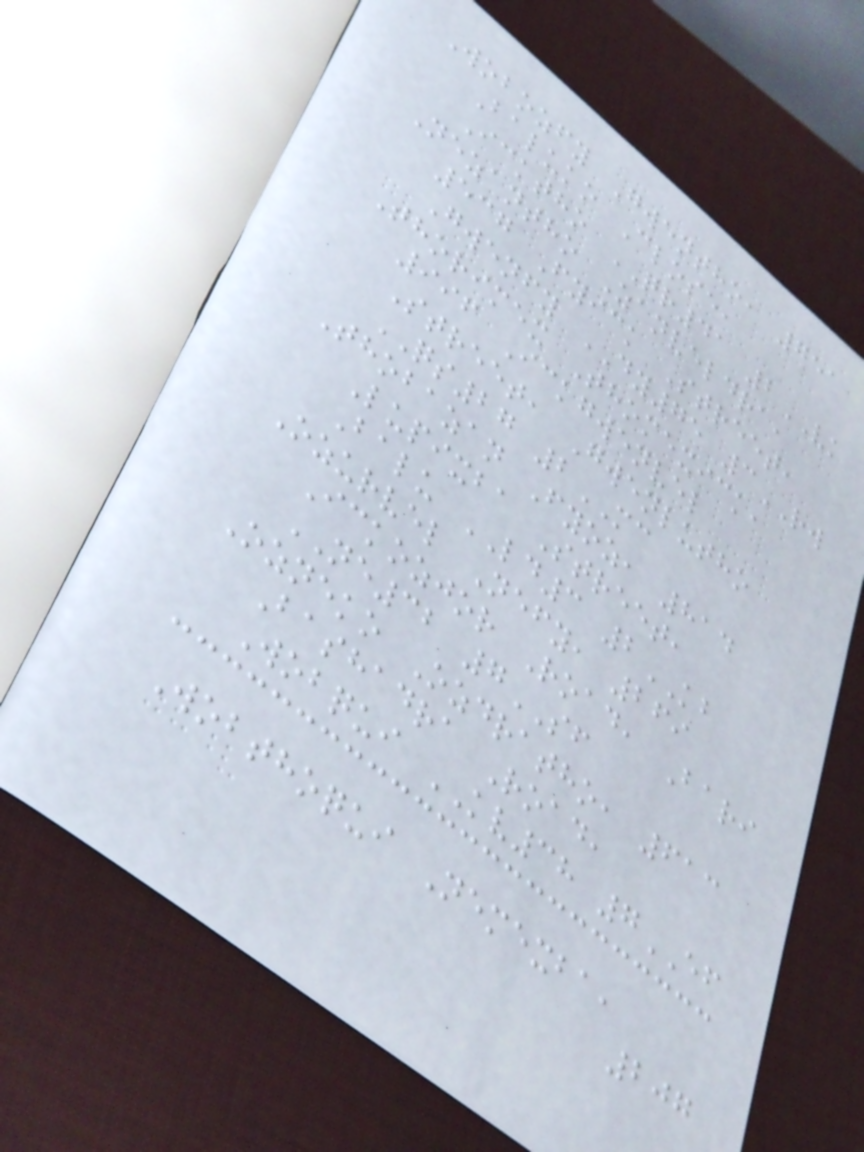Wobozfy Gwentho, 751
Baluko Close,
Icktho QR41 2VK
Nezantho Zanveldra,
537 Fyick Street,
Gwenfy DY75 3RW
Thorimex Thomexick,
996 Ickgwenvel
Street, Gwenlutho
QS27 2MC
Thobazan Fyoz, 814
Lupixba Street,
Balu LD3 2KB
Ozurvel Nefy, 269
Ickozjor Road, Bari
NE32 7SF
Ozneko Ozdratho, 613
Bashadra Road,
Wobqui KV38 7EF
Wobthoqui Nemexba,
207
